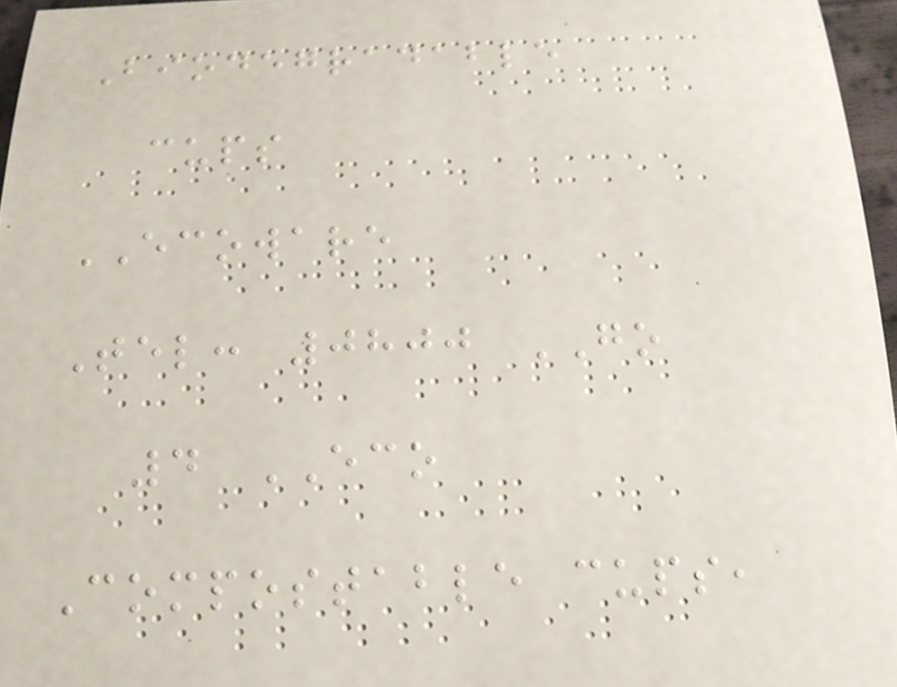Biodegradable
cups
ECOWARE
Tel: 0800 GO
4 ECO
Compostable cups,
